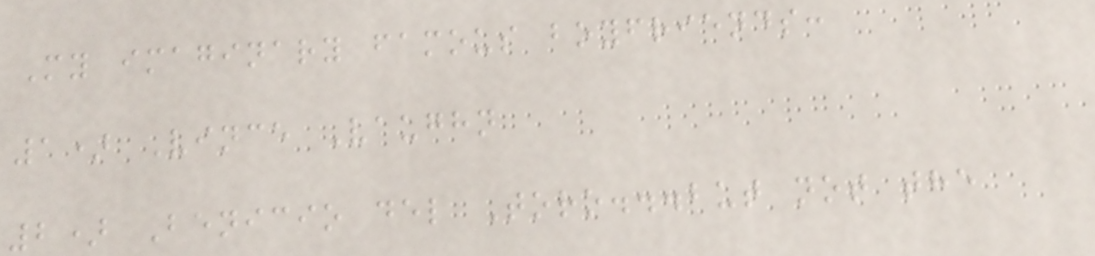My imaginary famous boyfriends:
1) Vince Vaughn
2) Benicio del Toro...but not the
